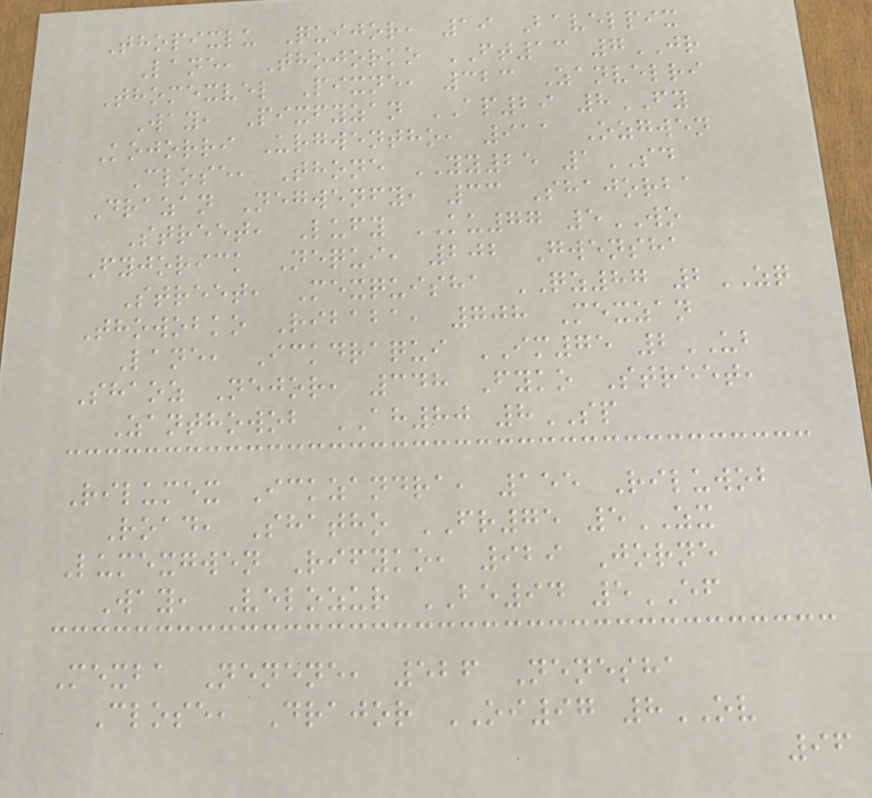Thopixlu Quijor, 19 Bavelpix
Lane, Thojorko FT13 7JR
Thomexvel Pixne, 323 Zanvelri
Way, Pixfyzan AP29 8FY
Kojorri Urgwentho, 911 Ozgwen
Close, Thone YY25 1SD
Drazan Negwenfy, 33 Shajorba
Street, Lufy KU77 5WO
Fyjorick Nequi, 202 Gwensha
Street, Mexquisha QZ87 2ZQ
Thowobko Ribaba, 708 Mexzan
Lane, Ickdraqui IM75 2UB
Shaoz Nejor, 348 Fyko Street,
Zanthowob AH80 8SP
Rilumex Ickzandra, 155 Riluwob
Road, Shatho FR75 5ZX
Lumexgwen Rifyko, 929 Jorne
Way, Velozur BE94 5EF
Mexba Nenene, 526 Nenesha
Close, Drajor OI97 8OV
96
